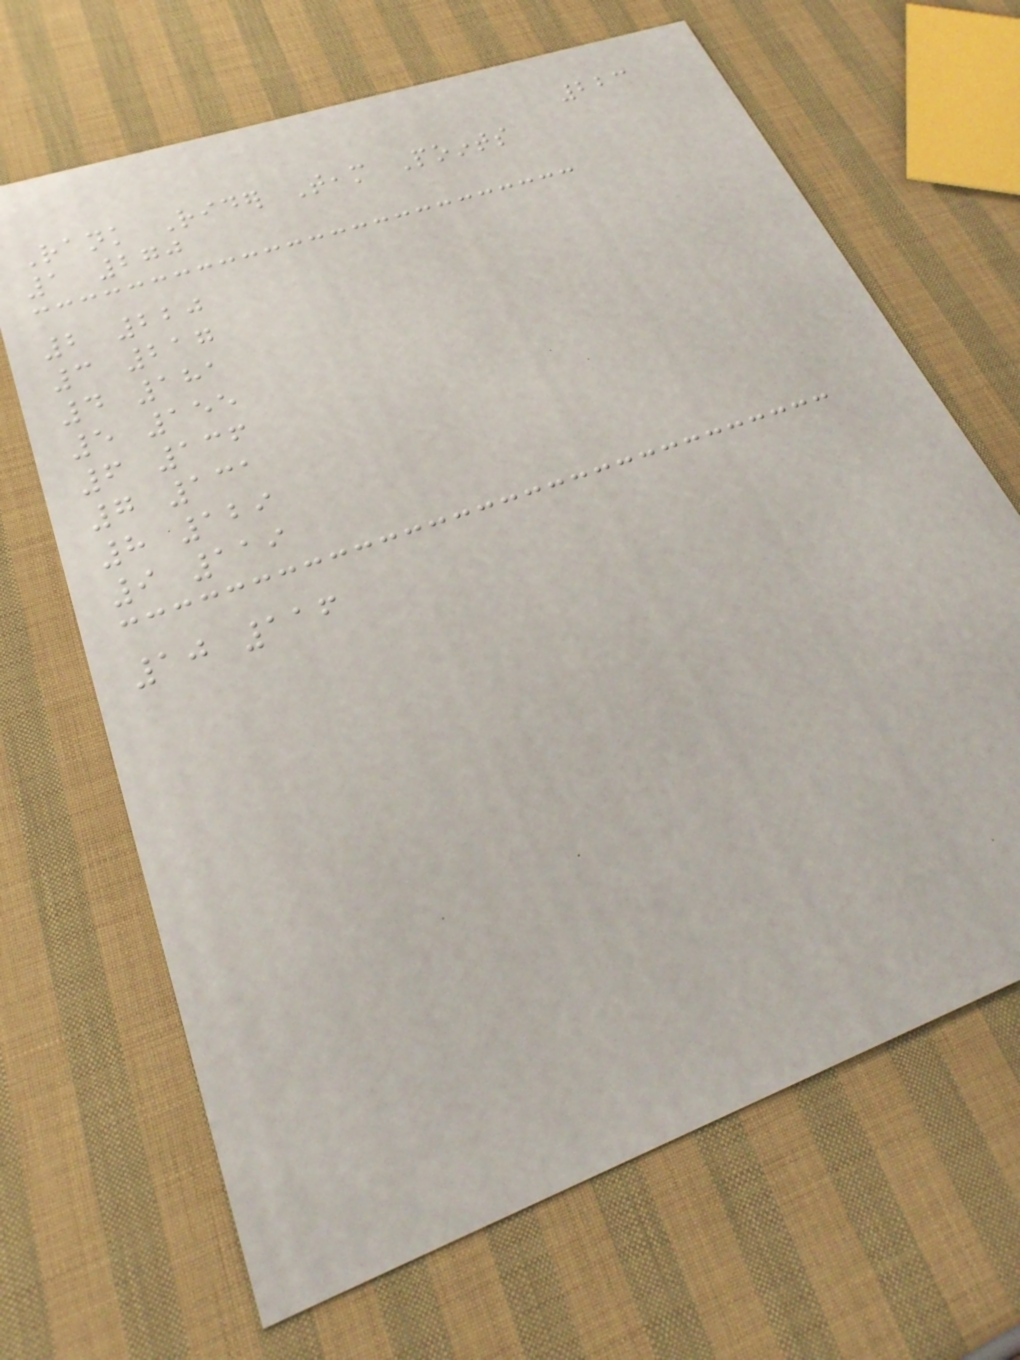223
Rank Rider Team Points
1 270
2 220
3 217
4 181
5 155
6 136
7 131
8 129
9 119
10 116
